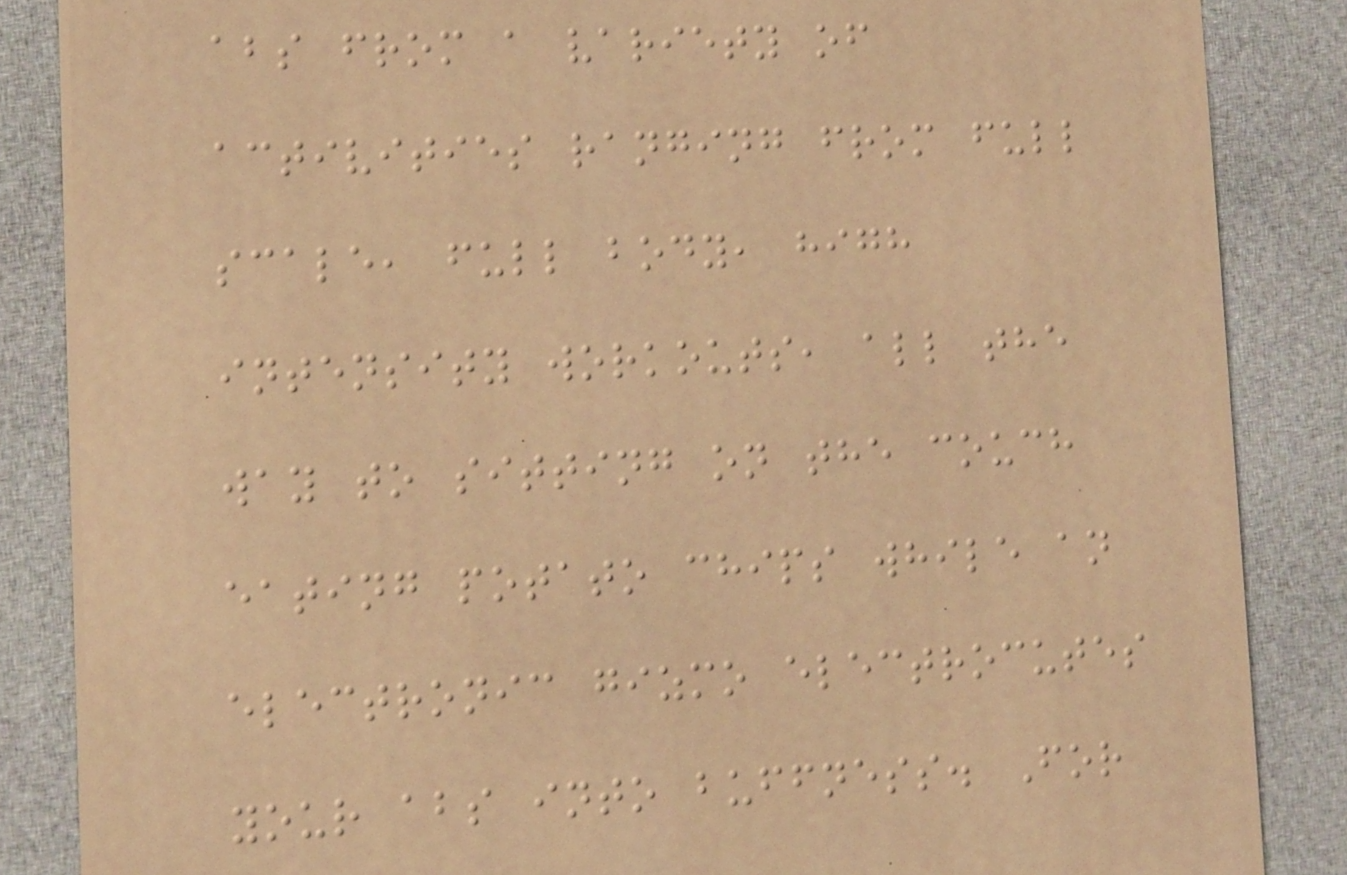abs from a variety of
activities ranging from full
scale, full body, high
intensity workouts, all the
way to sitting on the couch
eating potato chips while an
electronic gizmo electrocutes
your abs into buffness. For
